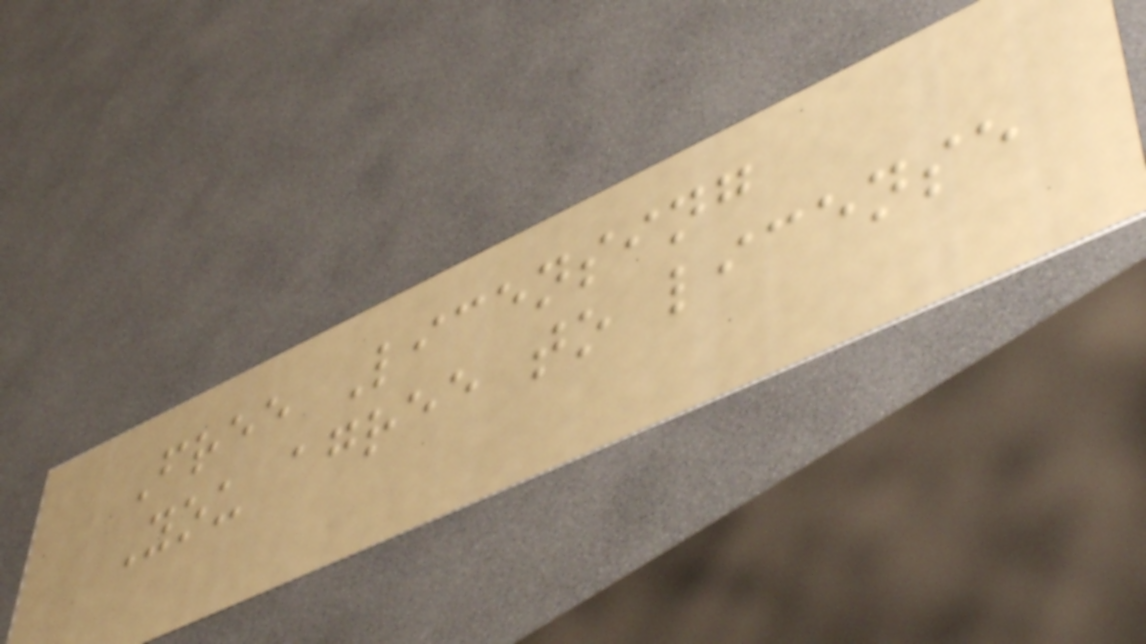Free Licensing
You agree to license
